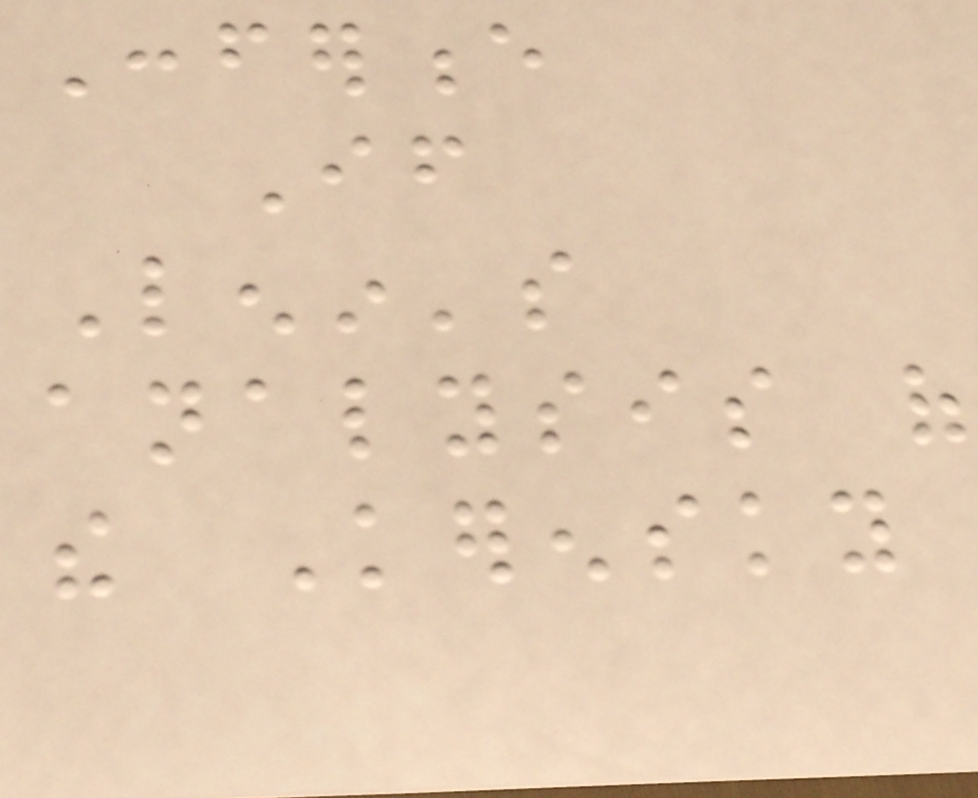Conference
If
Lenin's
analysis of
the Kerensky
